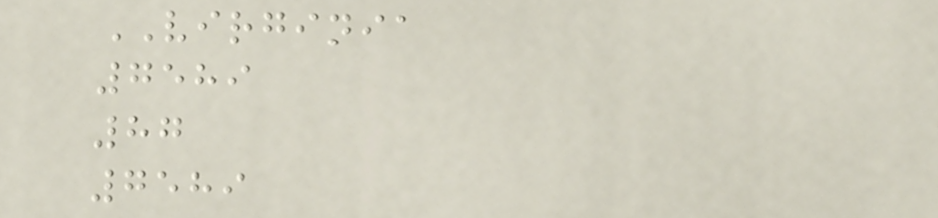VIRGINIA
7589
87
7589
